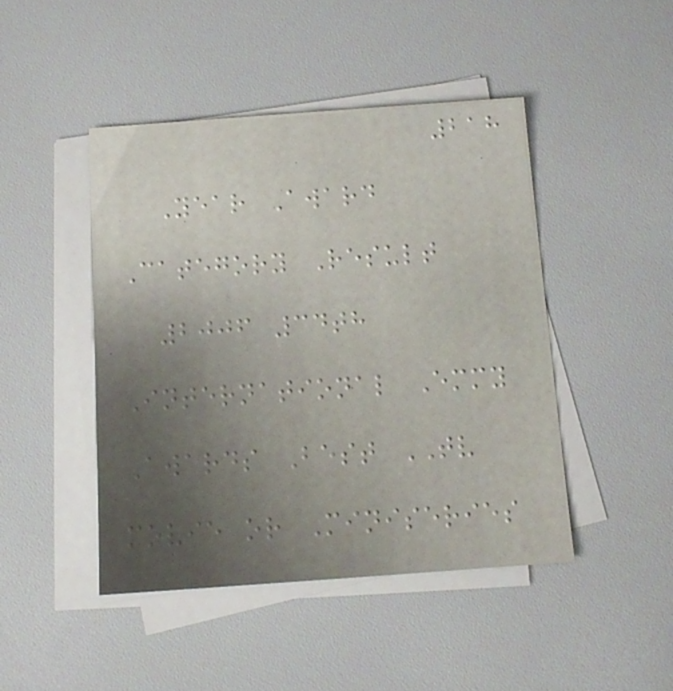218
Year Award
Category Result
2006 34th
International Emmy
Awards Best TV
movie or Miniseries
